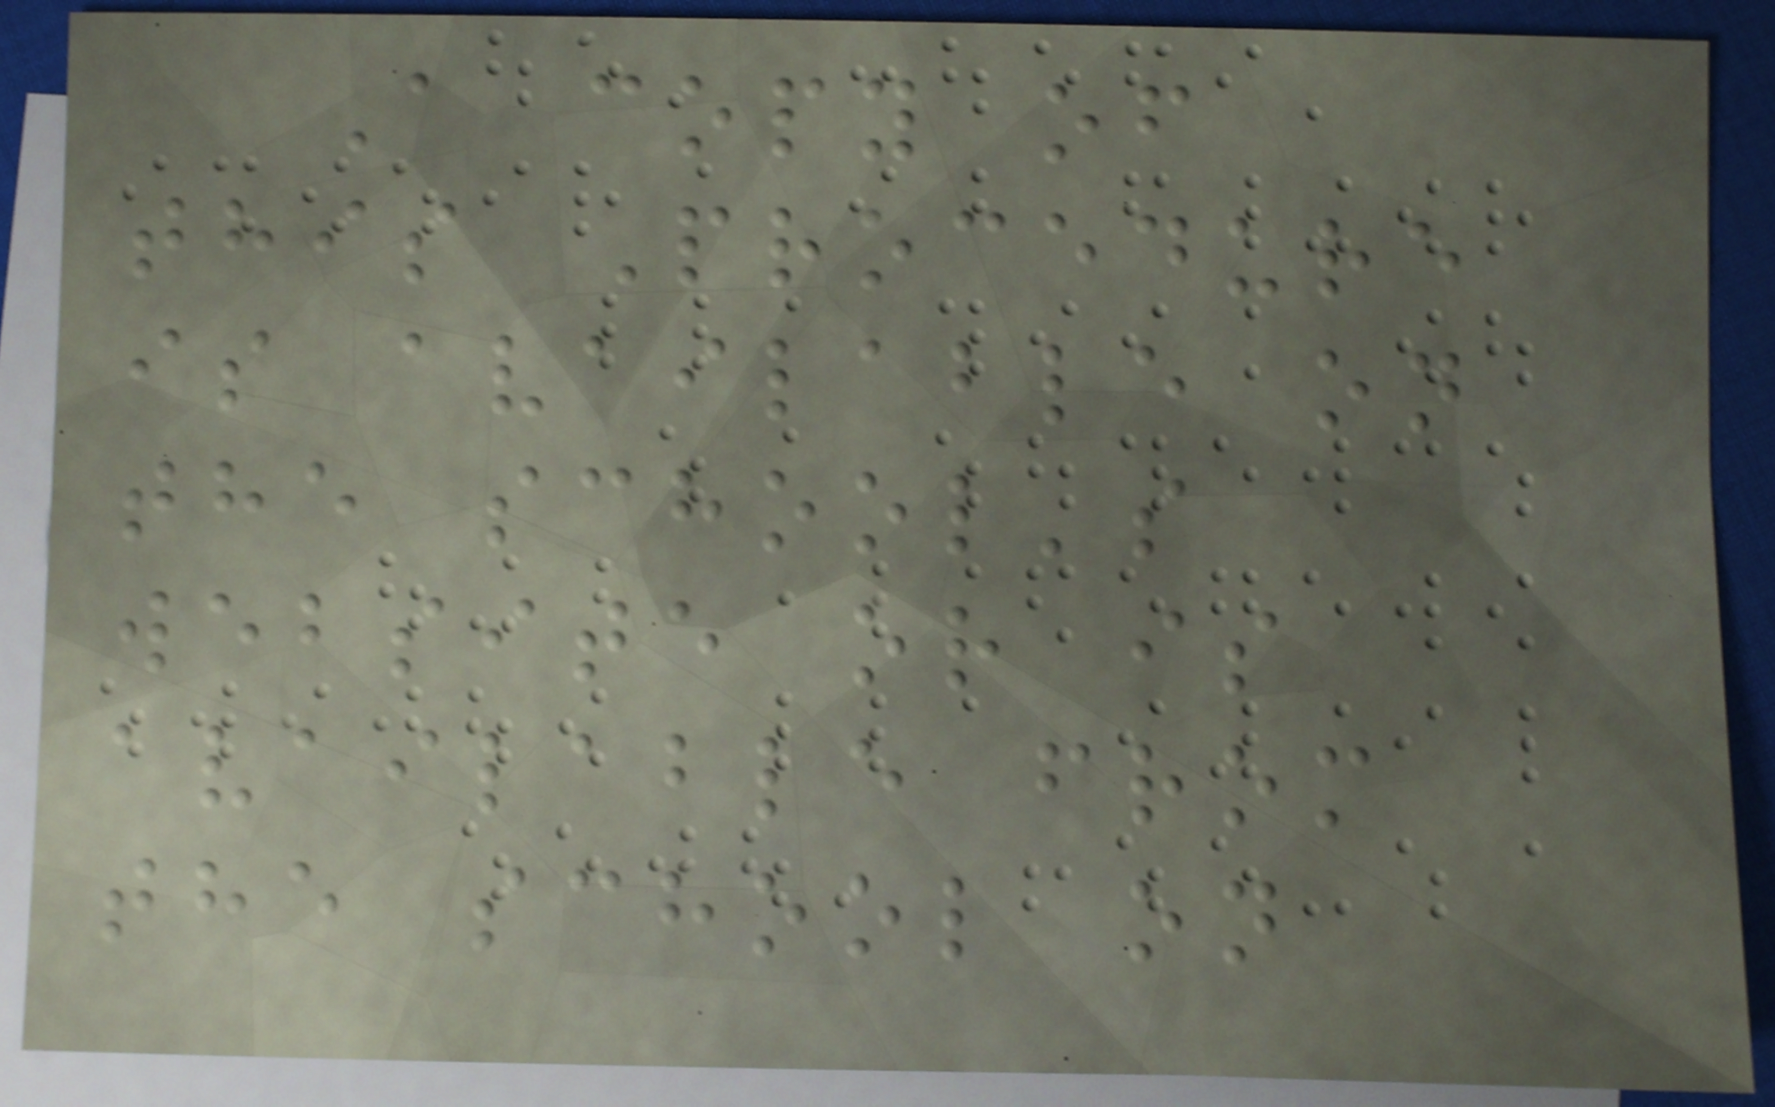A copy of
this Procedure
is available on
the school's
website or is
available from
the school on
